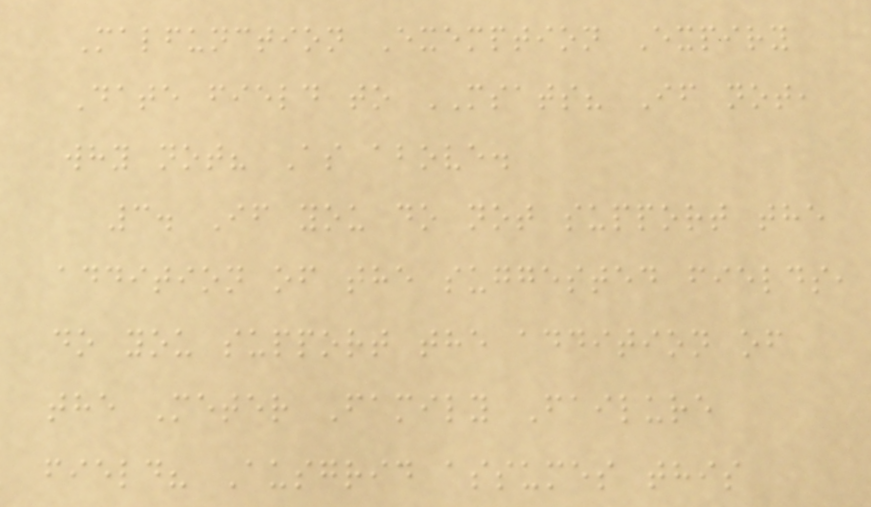Malfunction Exemption Expiry
Date field to MSATS? If not,
why not? As above.
3. If you do not support the
addition of the suggested fields,
do you support the addition of
the Meter Family Failure
field? Ausgrid assumes this
